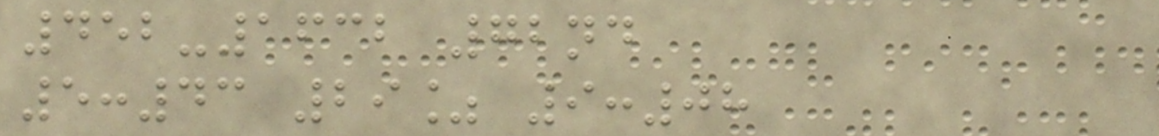452-1632 72nd
5:43 29% 9:08
